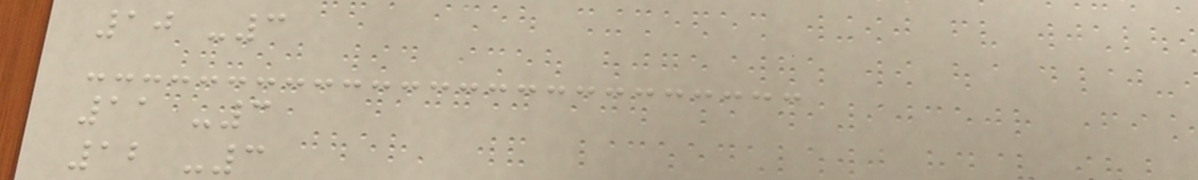10 -3
11 -3
12 -3
